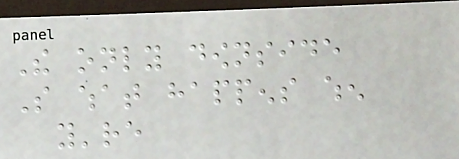The only downside
So what happens when
you're
